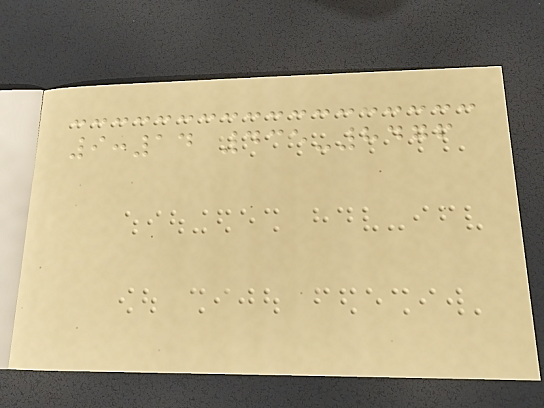9:14 435-8476
